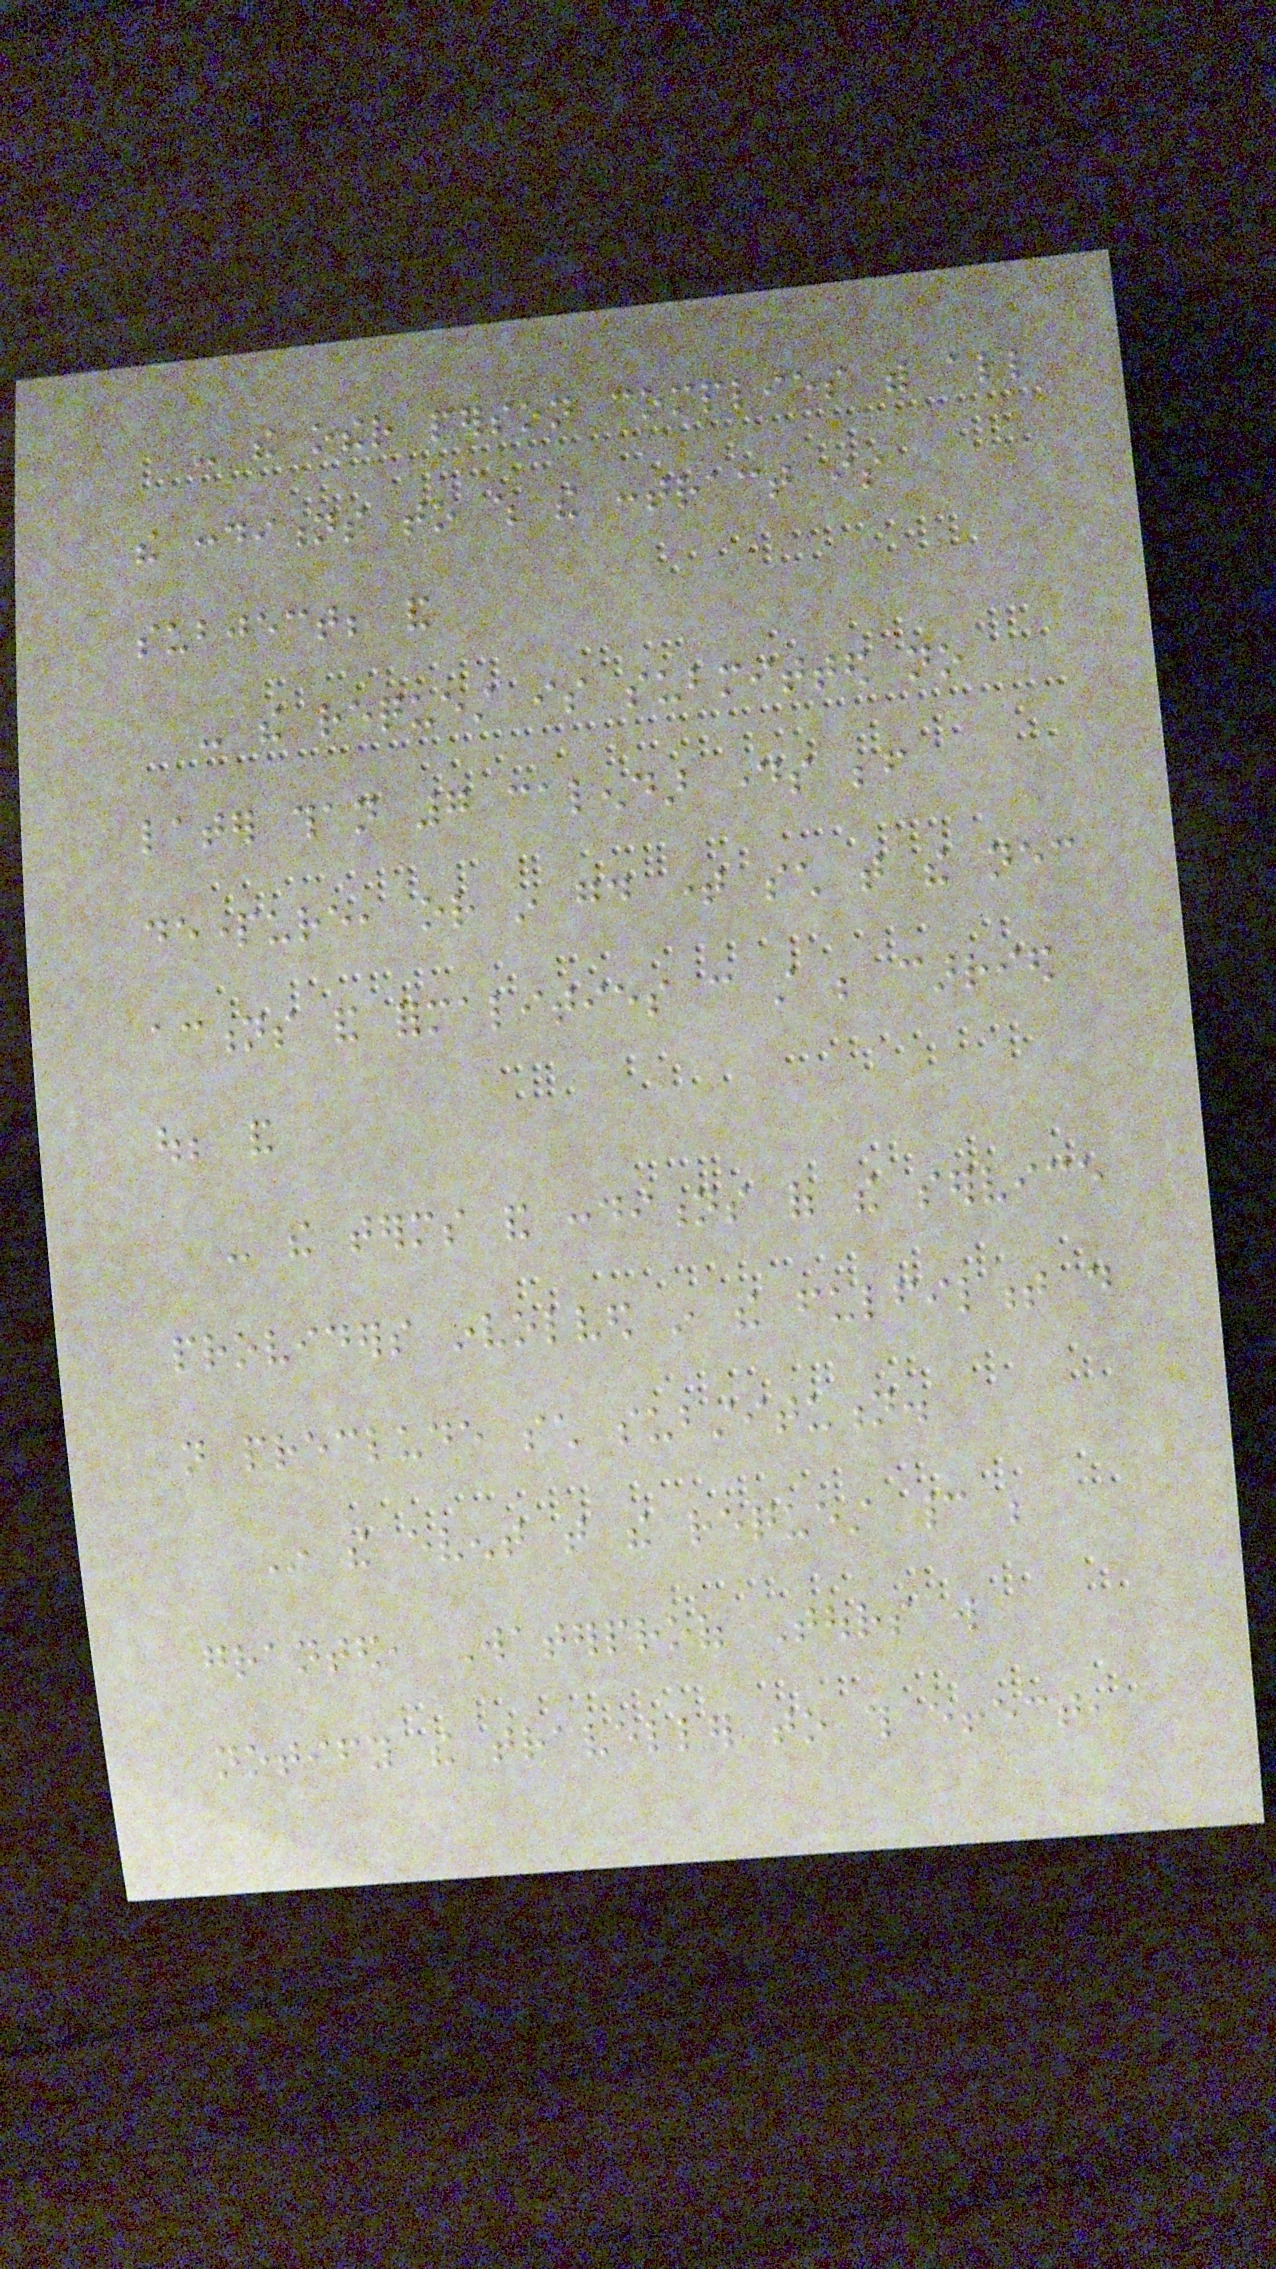- the other person complies with all
the conditions to which the contract is
subject; and
- the request is submitted no
later than 7 calendar days before
departure, or in good time such that the necessary
actions and formalities can still be carried
out; and
- the terms and conditions of the service
providers involved in the fulfilment do
not preclude such substitution.
In the event that the request cannot be
granted, Waterproof Tours will
notify the traveller to this effect,
